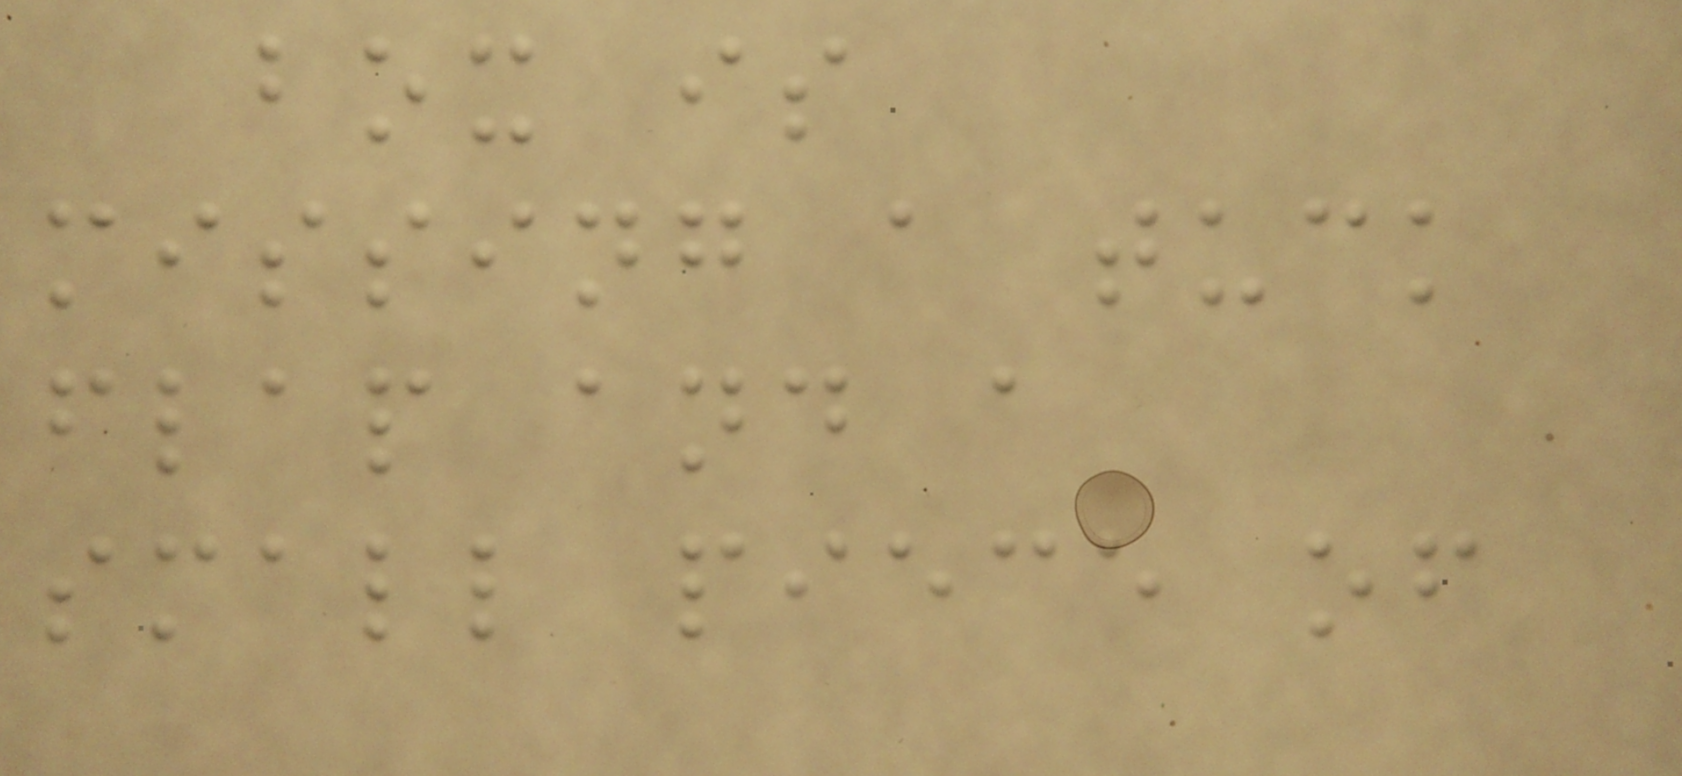box is
missing a tuck
flap and a
small piece of
